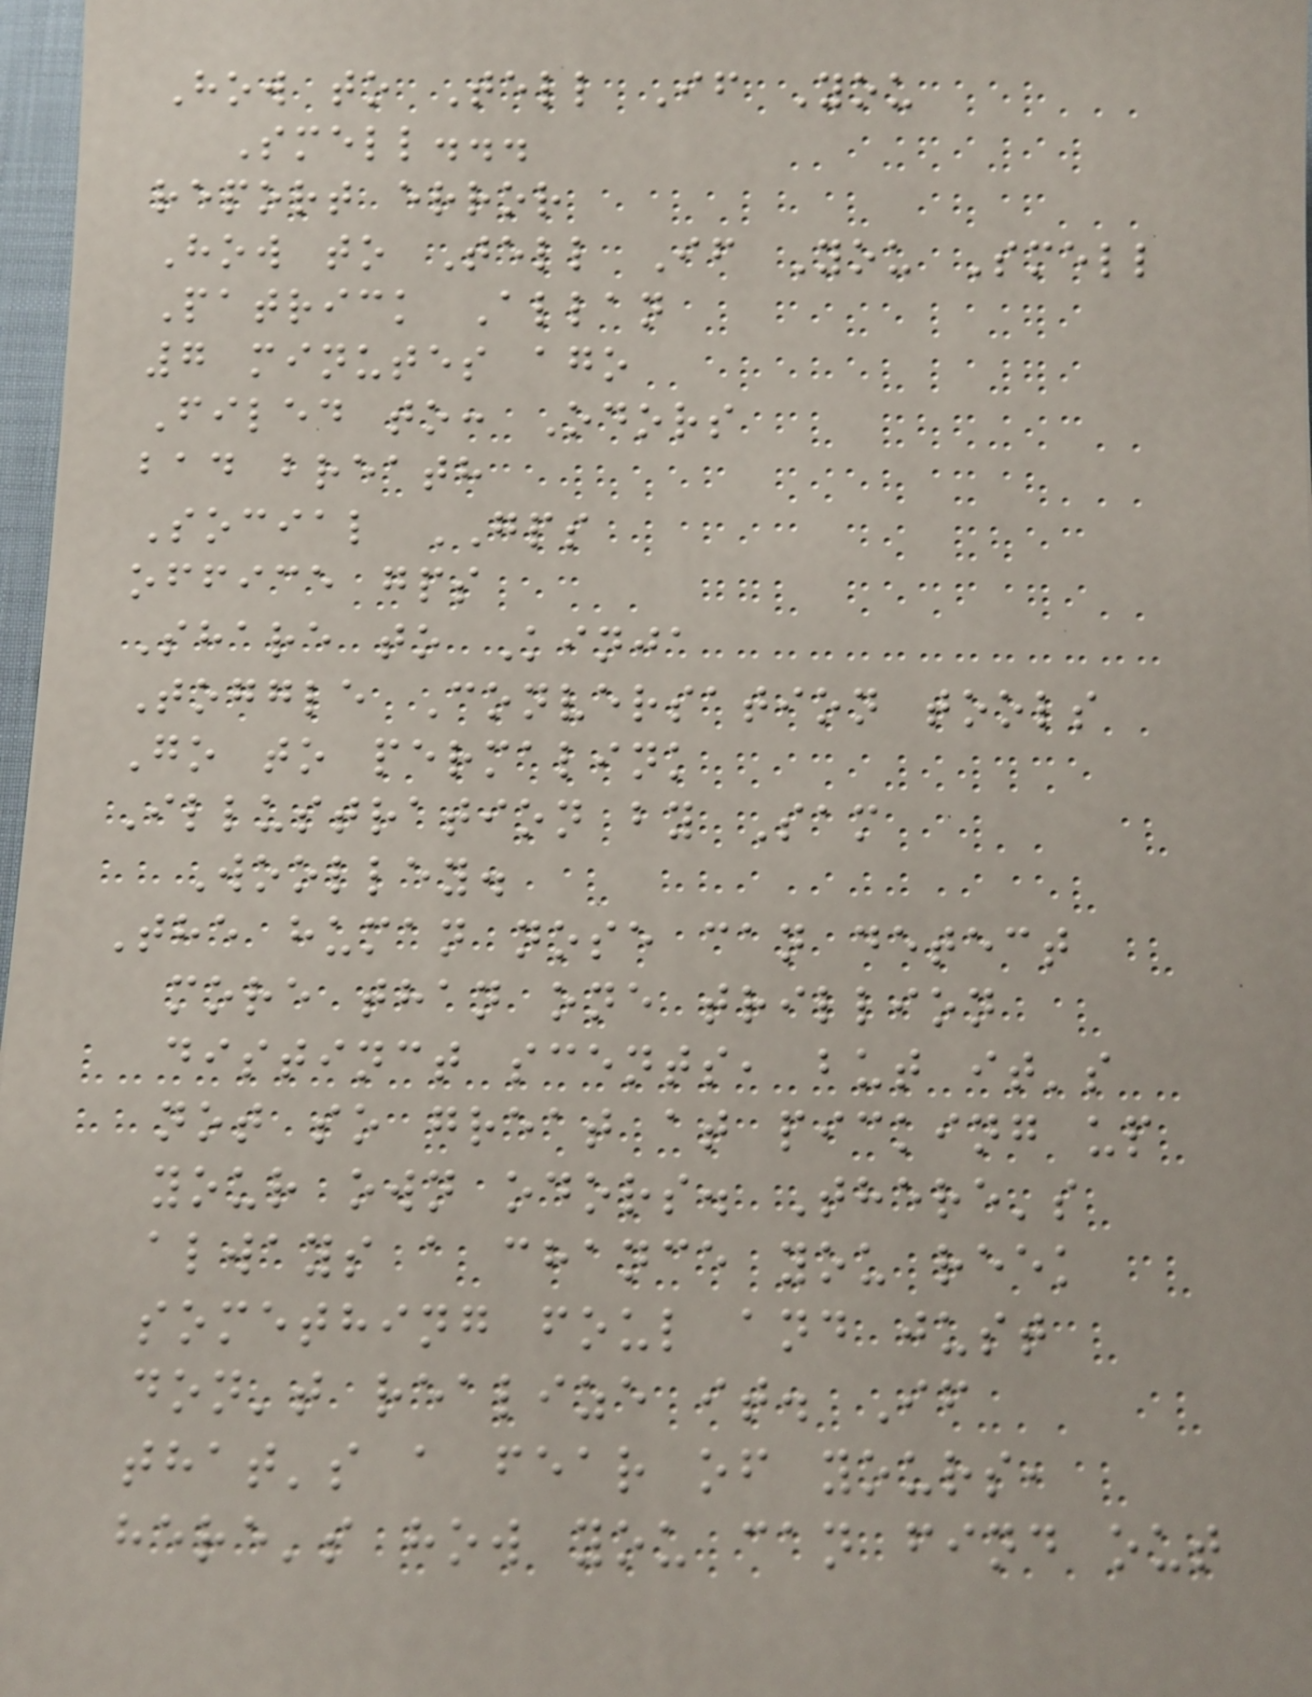How to Tell If You
Smell...
report error
How to Tell If You Smell
Patrick Allan
7 minutes ago
Filed to: Odors
bad breath
Social GPS
office gps
Share to Kinja
Toggle Conversation tools
Go to permalink
Illustration by Sam
Woolley.
The human nose can detect
more than one trillion
distinct scents, but it's
not so great at picking up
your own odors. There's
always a chance you reek
something foul and just
don't realize it. If
that's a fear of yours,
here's how you can find out
